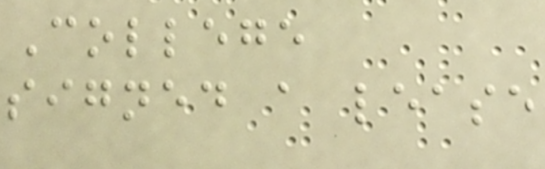College
signed a lease
